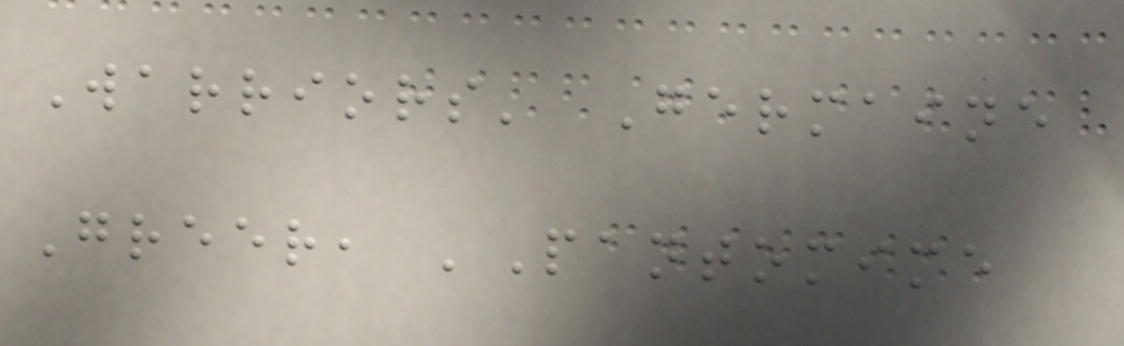Warriors' Germaine
Greer, 'Pantomime
